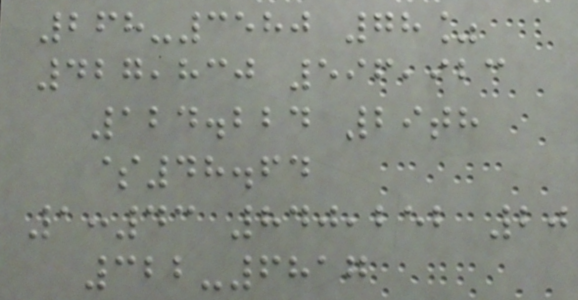268-3580 78%
427,830 596,923
124.224 29th
$48.64
1:43 840,252 20
322-6817
